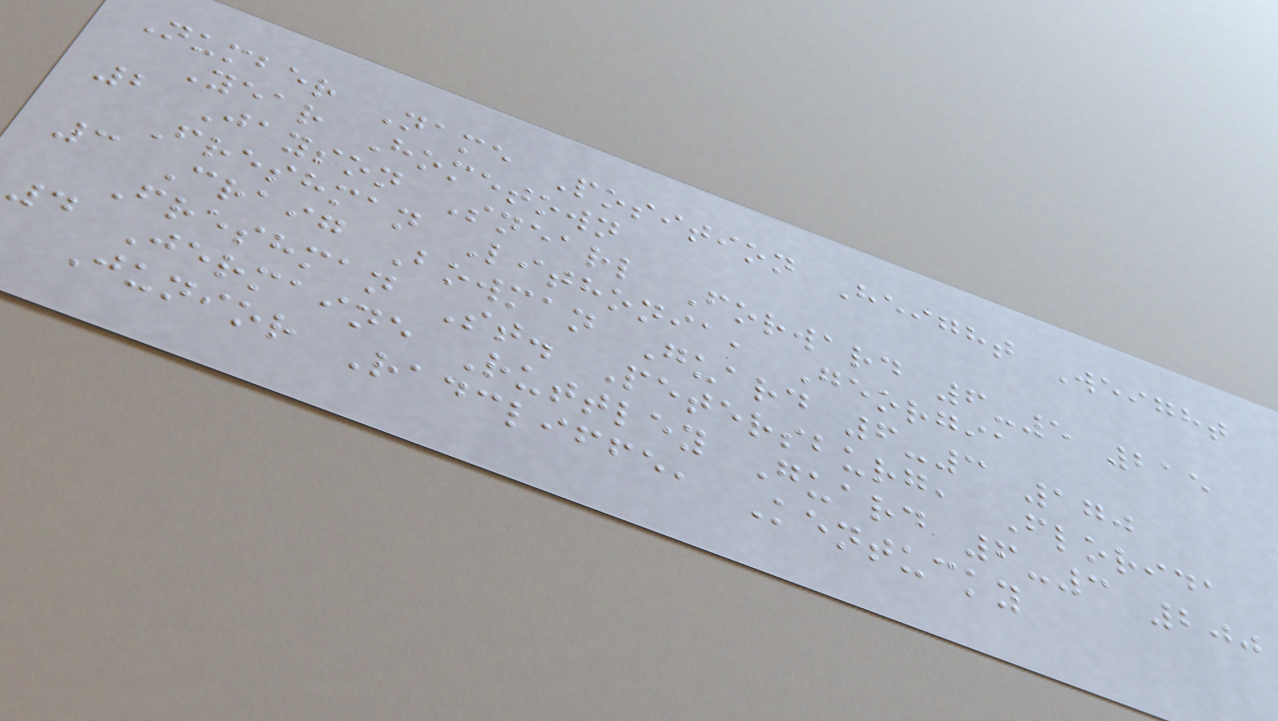Number Name Position Height Weight
Year Hometown
2 Jayson Snearl Forward 6-5 215
Freshman Lithonia, Georgia
3 Craig Bowman Guard 6-3 170
Freshman St. Petersburg, Florida
4 Jermaine Ruttley Guard 6-3 200
Junior Radcliffe, Kentucky
